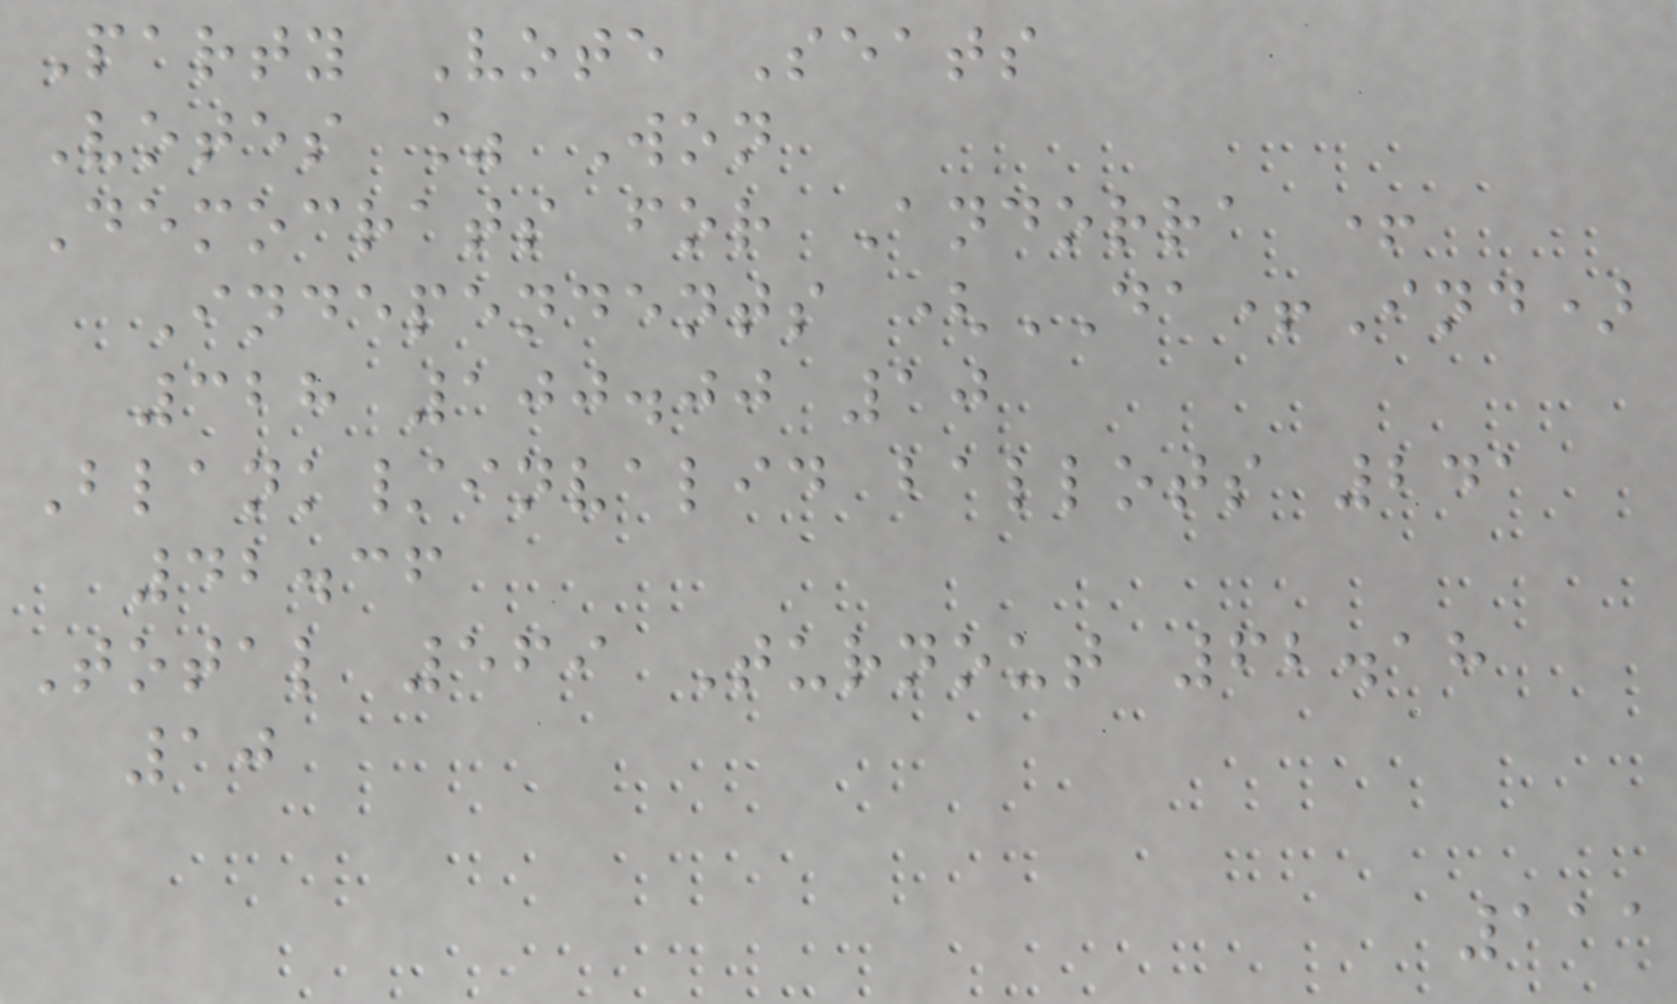Party Vote Seats
Votes % Won
Democrats for Andorra +
Independents (DA+Ind)
328 100.00 10
Blank/invalid ballots 241
42.36
Total 569 Turnout 62.18
10
111
